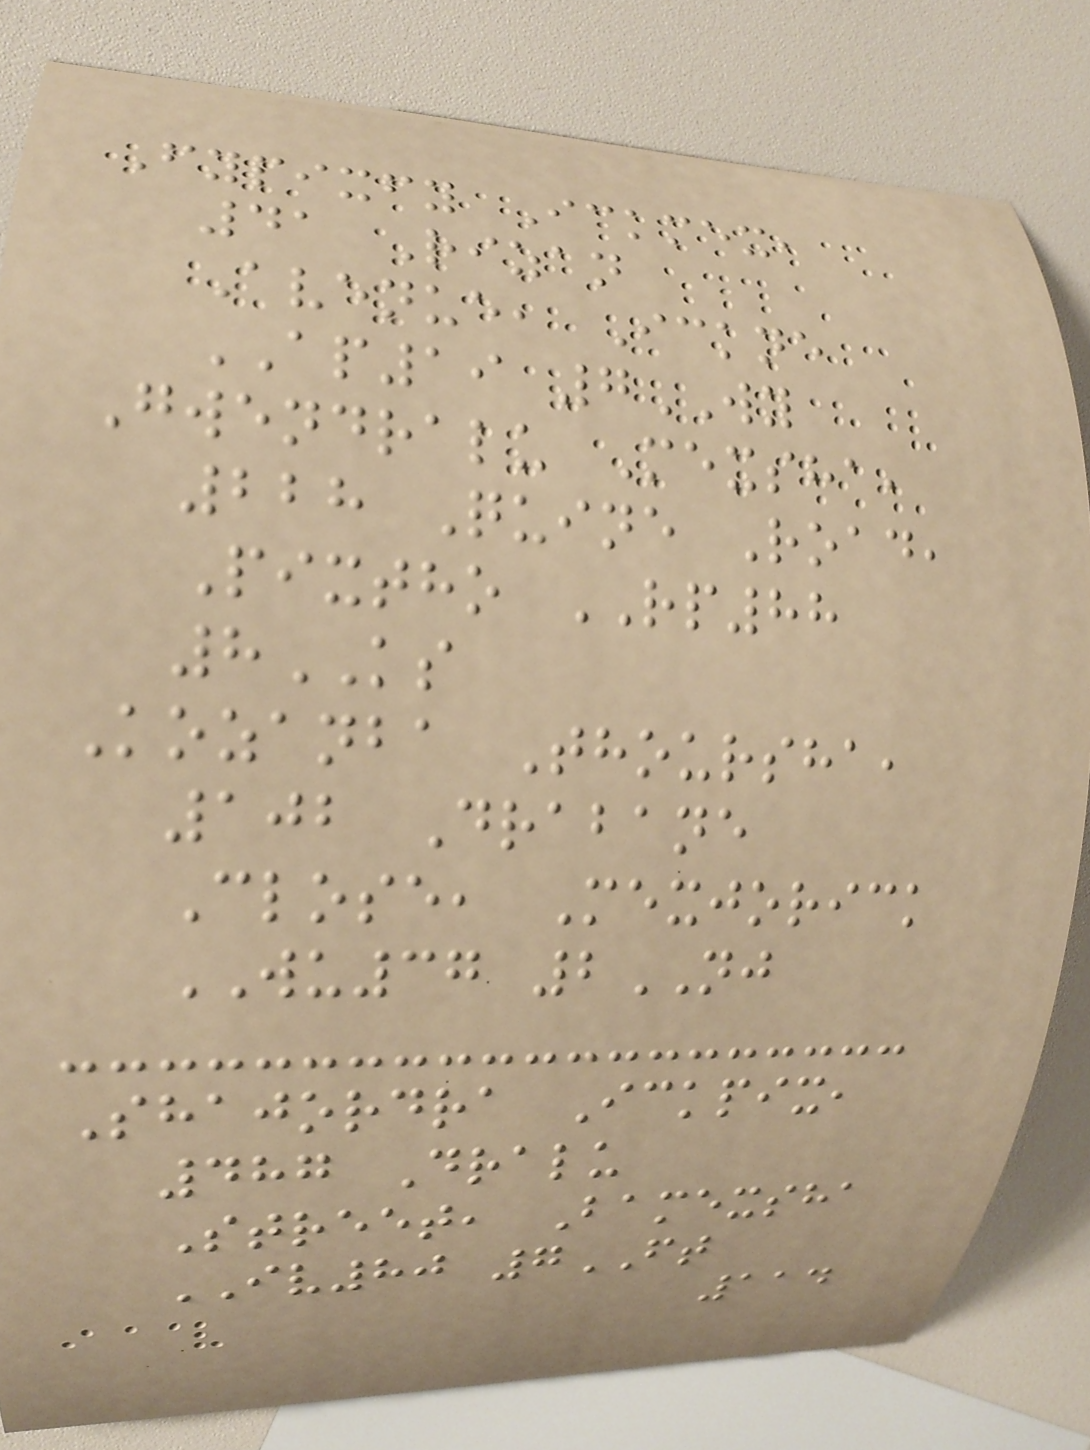Fypixfy Ickmex,
41 Rizan
Avenue, Ickne
AP19 7WY
Gwendralu Mexsha,
228 Quine Road,
Pixtho RP88
8KS
Kozanba Thoursha,
102 Drabane
Close, Mexjorick
WU37 2NJ
Shajordra Ickpix,
487 Dralu
Street, Bamexsha
IV80 7FT
114
